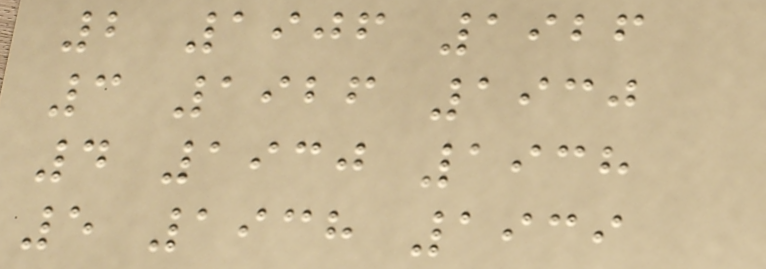2 1906 1926
3 1926 1930
4 1930 1938
5 1938 1939
